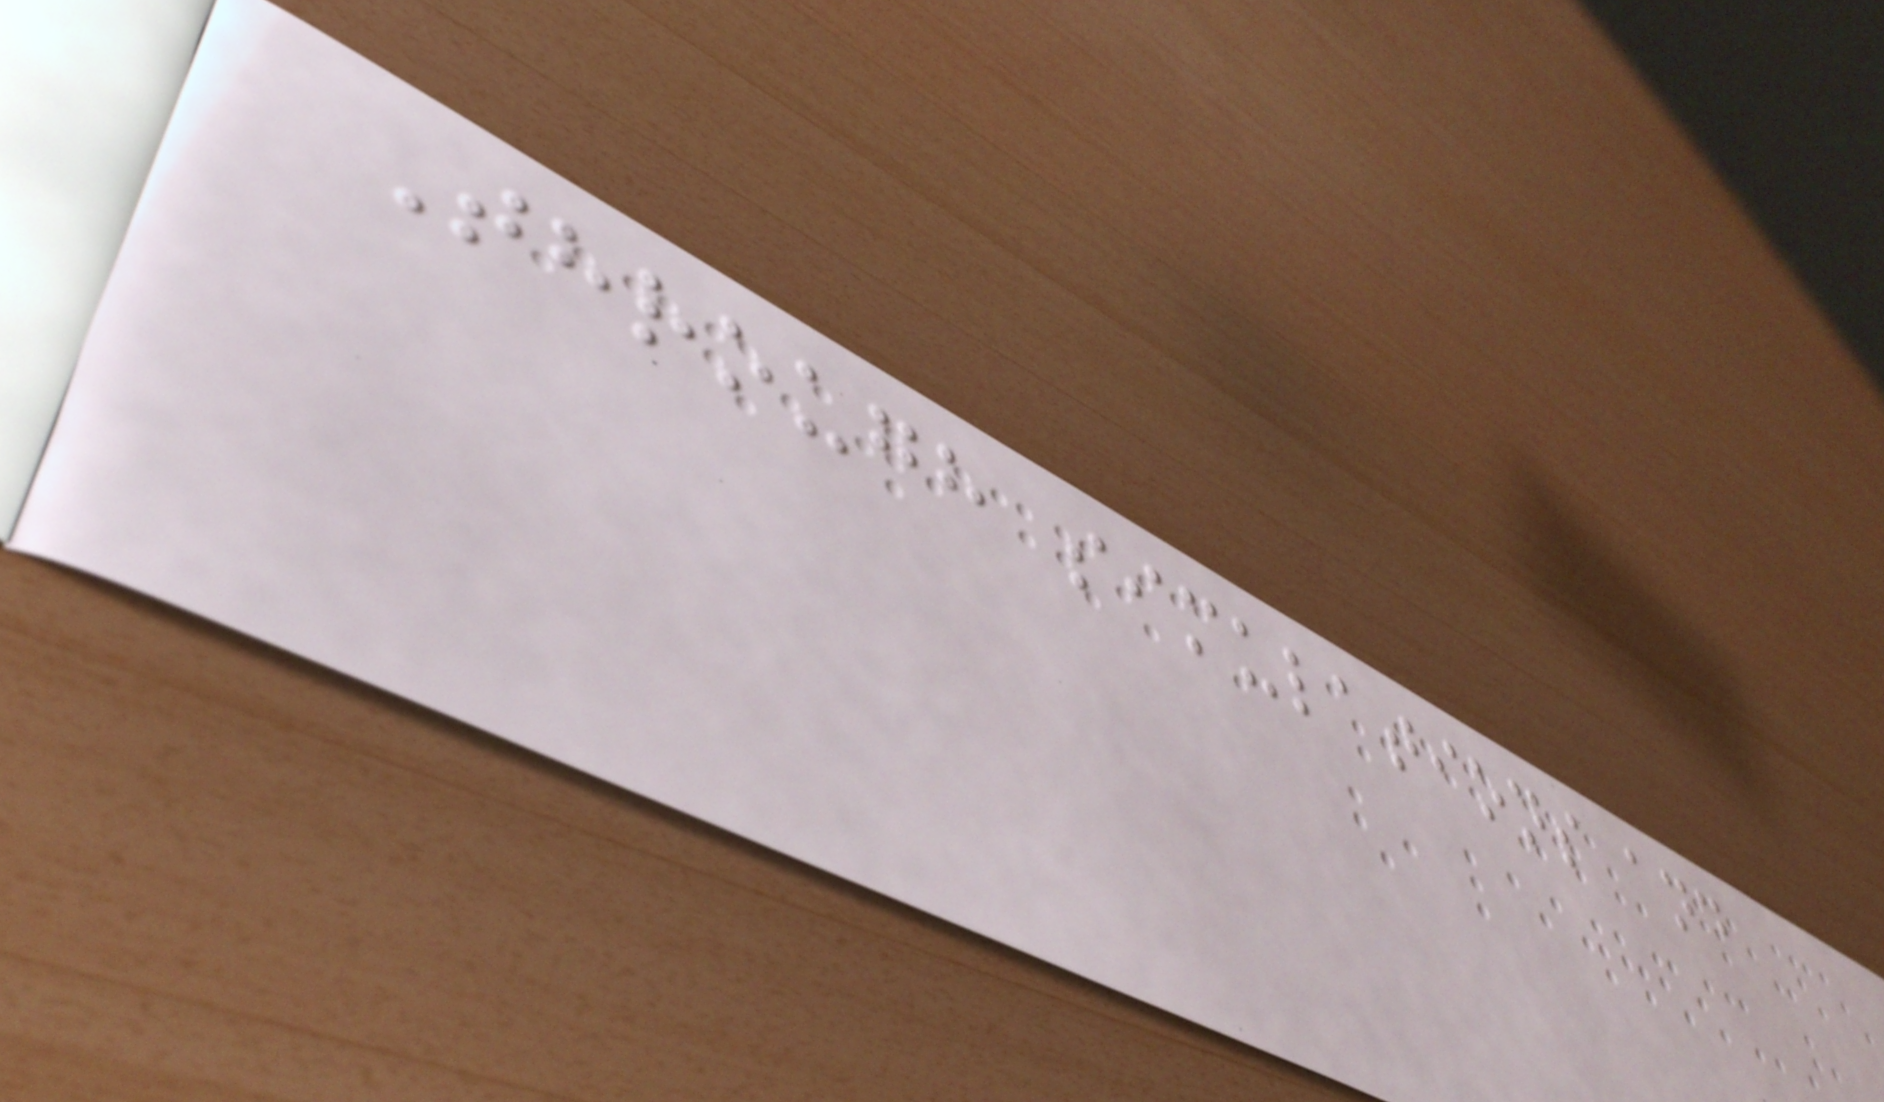Through simulations and
